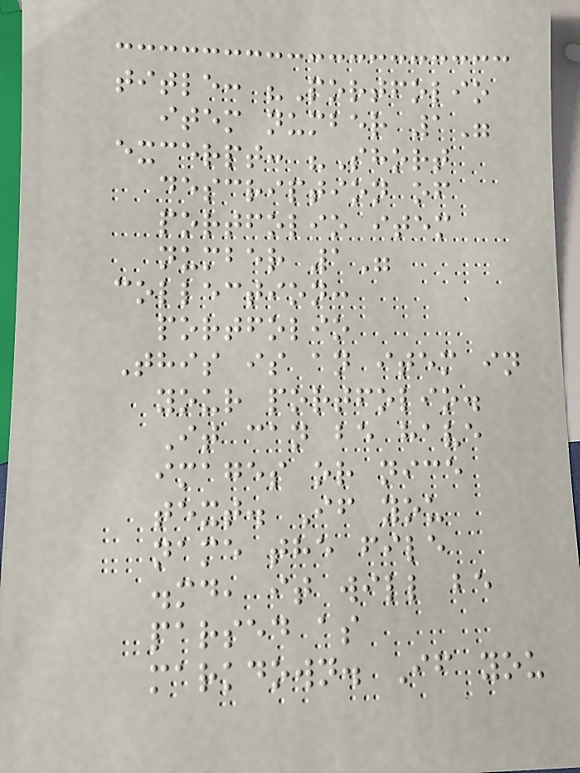title: "Portfolio
item number 1"
excerpt: "Short
description of
portfolio item
number 1"
collection:
portfolio
This is an item in
your portfolio.
It can be have
images or nice
text. If you
name the file
.md, it will be
parsed as
markdown. If you
